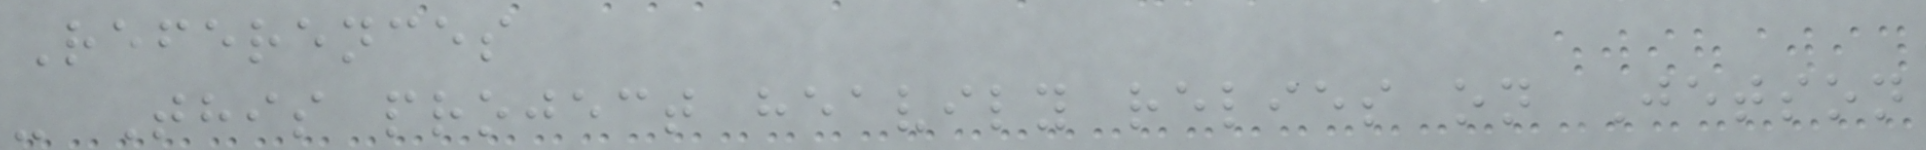References
- This project heavily relies on Jetson
